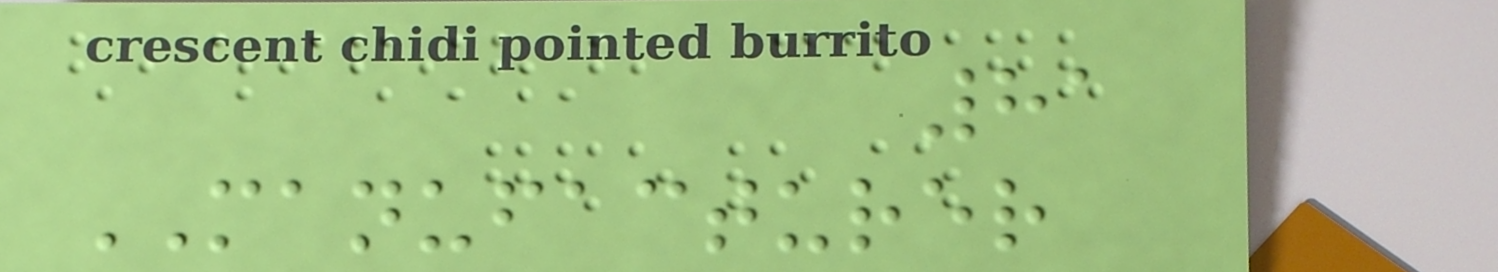81
MANUFACTURER
